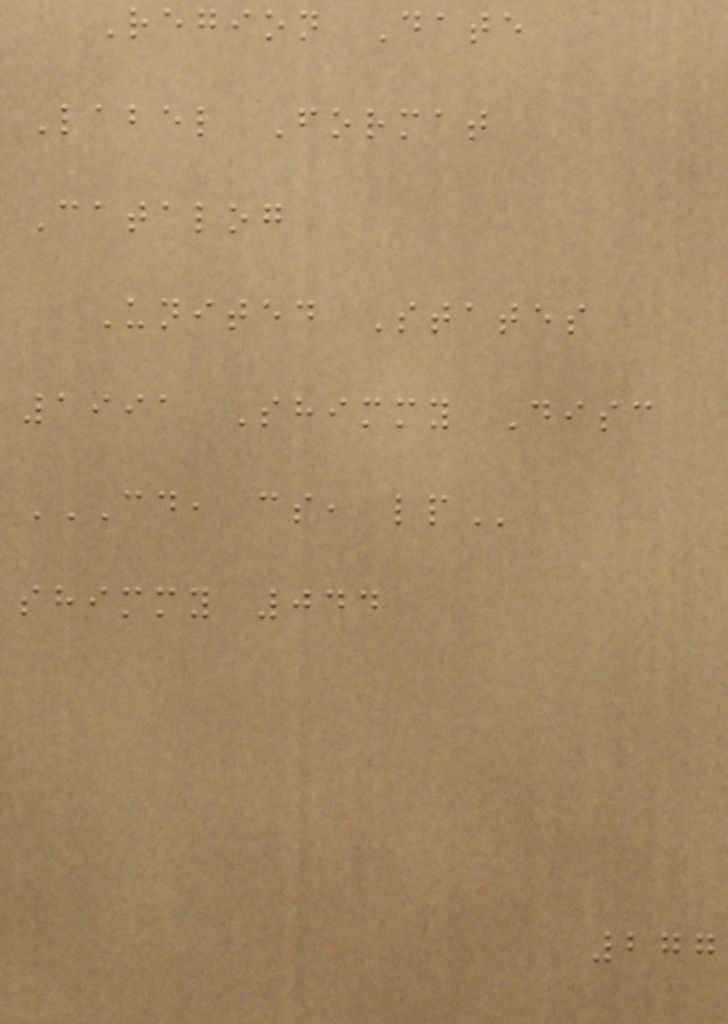Region Date
Label Format
Catalog
United States
1991 Shimmy Disc
CD, CS, LP
shimmy 044
277
